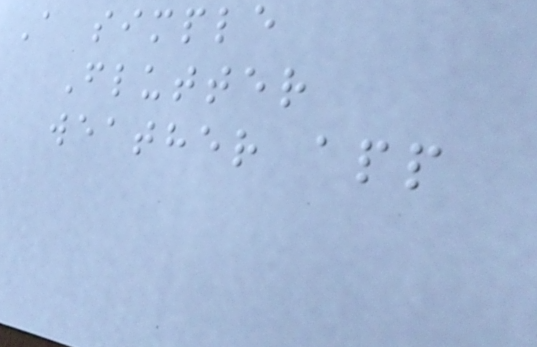A simple
Flutter
weather app
